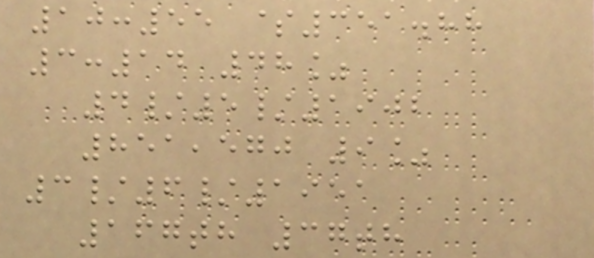10:55 $351.88
3:14 48%
4/5/1902
851,570 9%
3/6/1951
167th 37th
